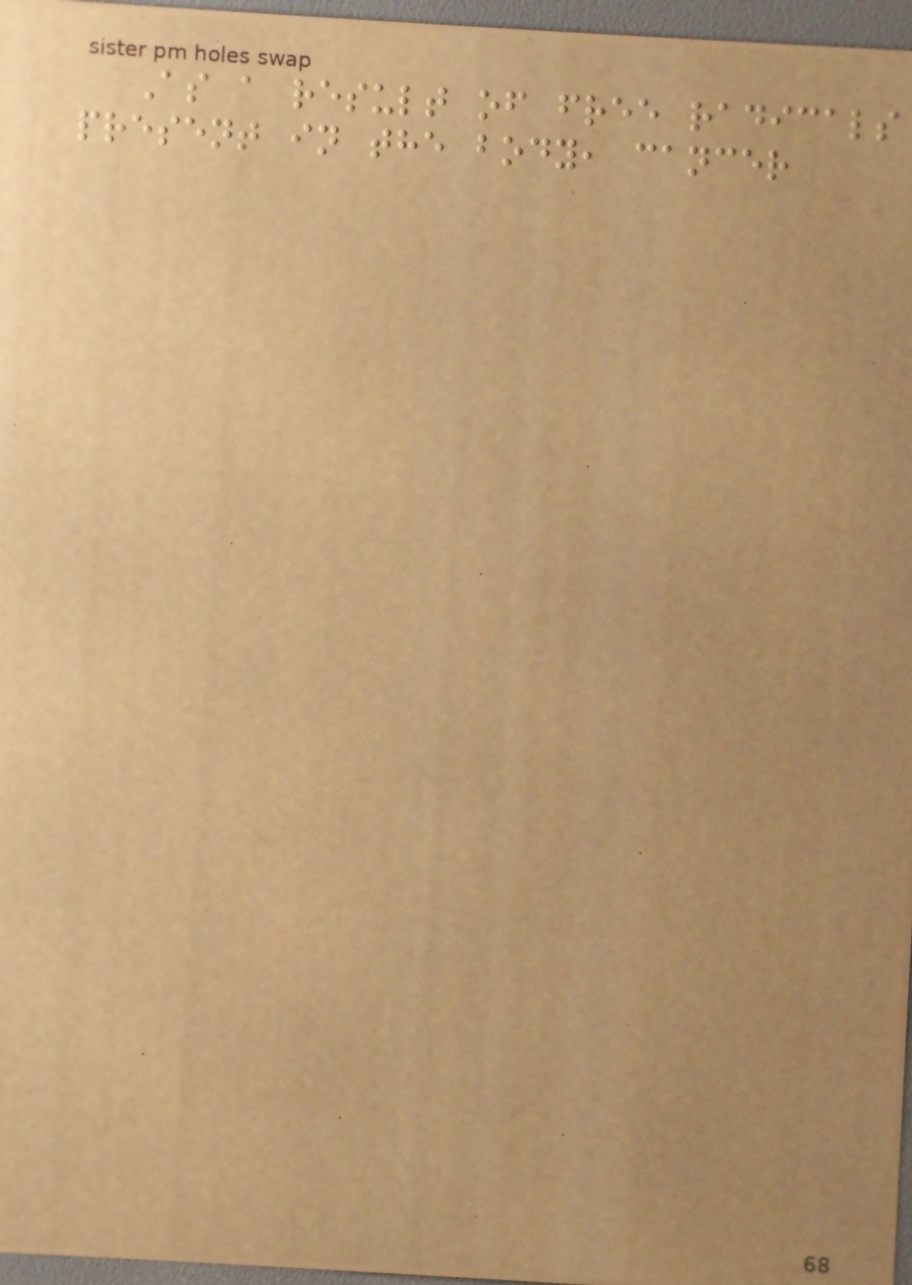As a result of free radicals
present in the body, cancer
